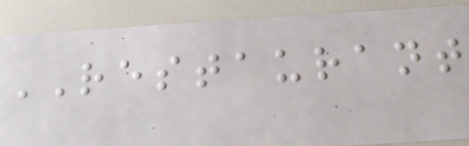RESTAURANT
